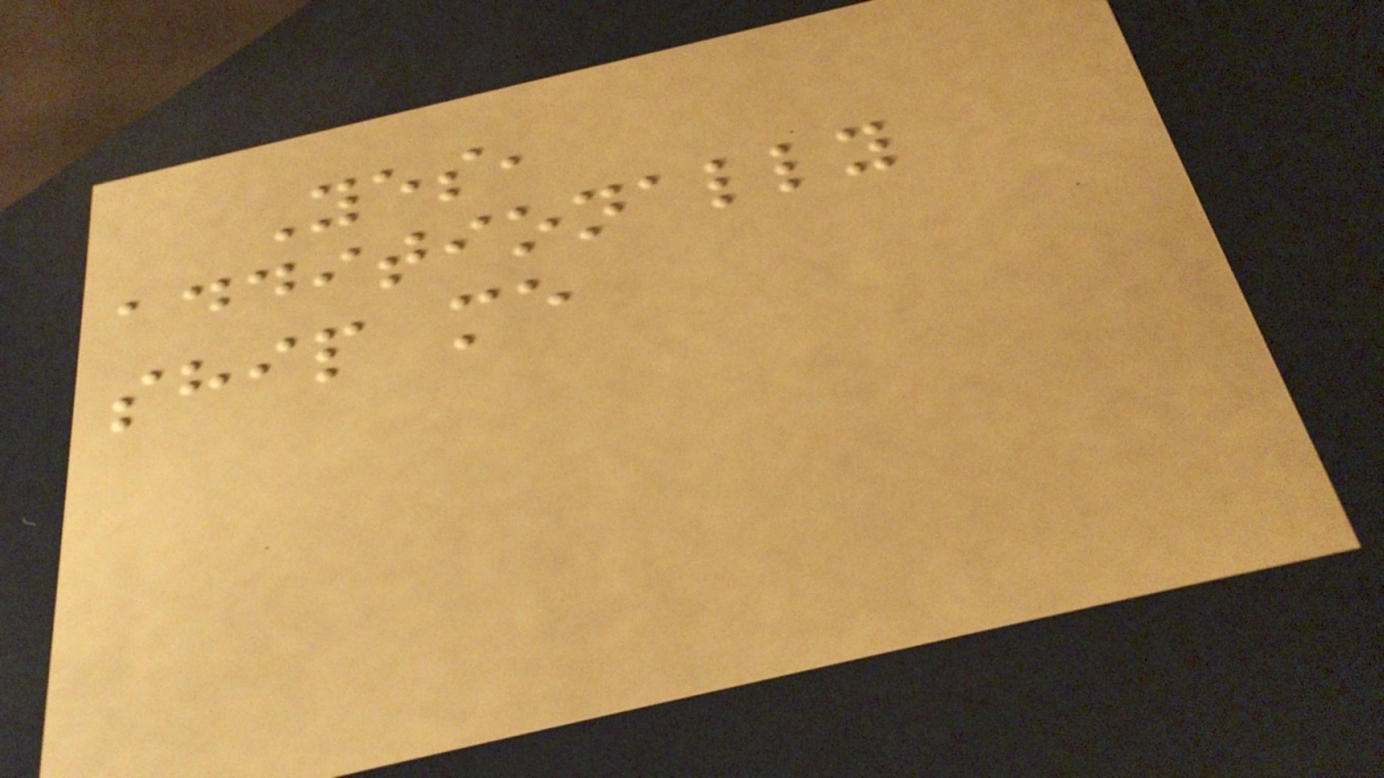Yes,
additionally
ship me
